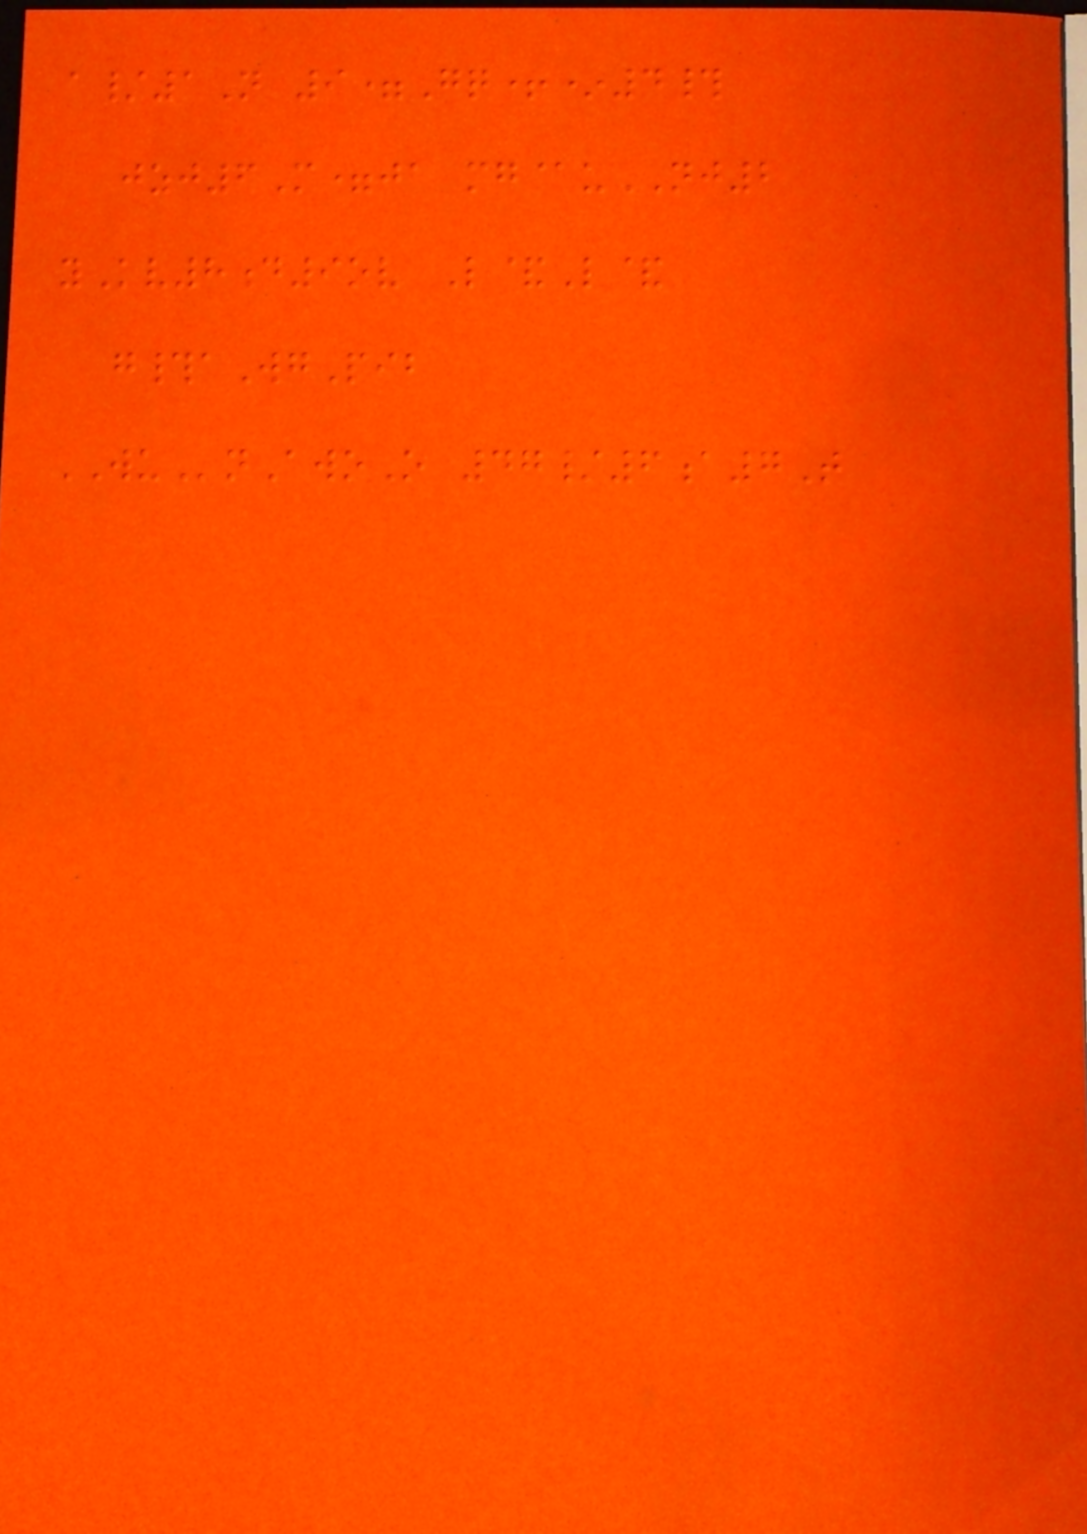a/1N 9=Gq+*4#
jzj6M=ja mg@uNJ2
yKv8d9ov L&L&
g#aWgPib
WUnAwoO 47/6a7T
